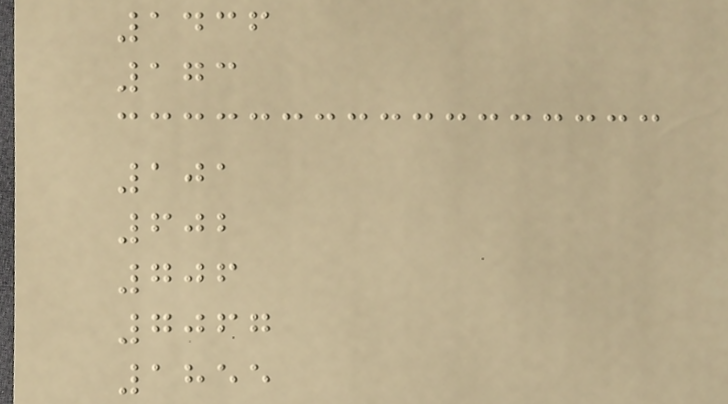1436
173
101
602
706
7067
1855
